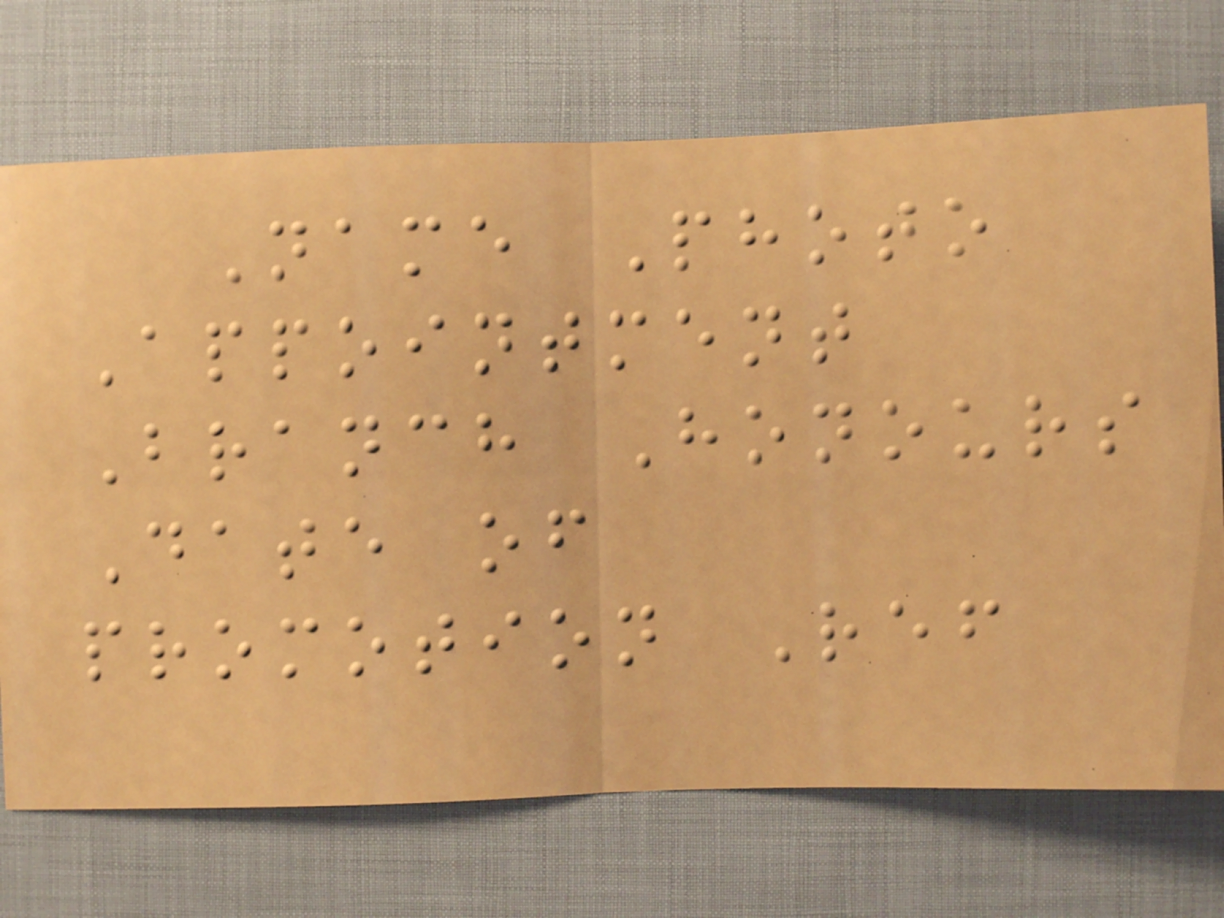Name Photo
Appointment
Branch Honours
Date of
promotion Ref
